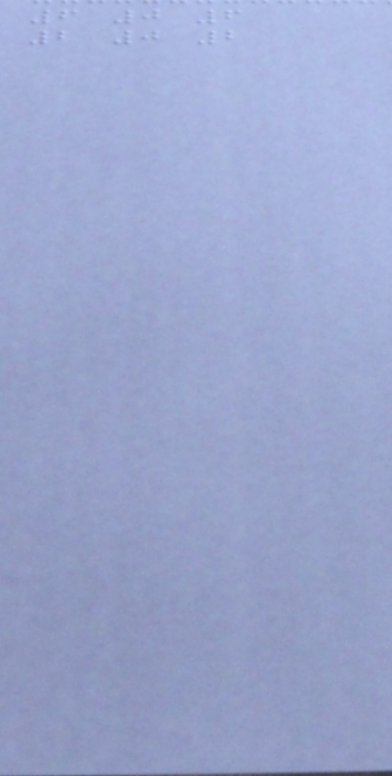6 0 6
2 0 2
